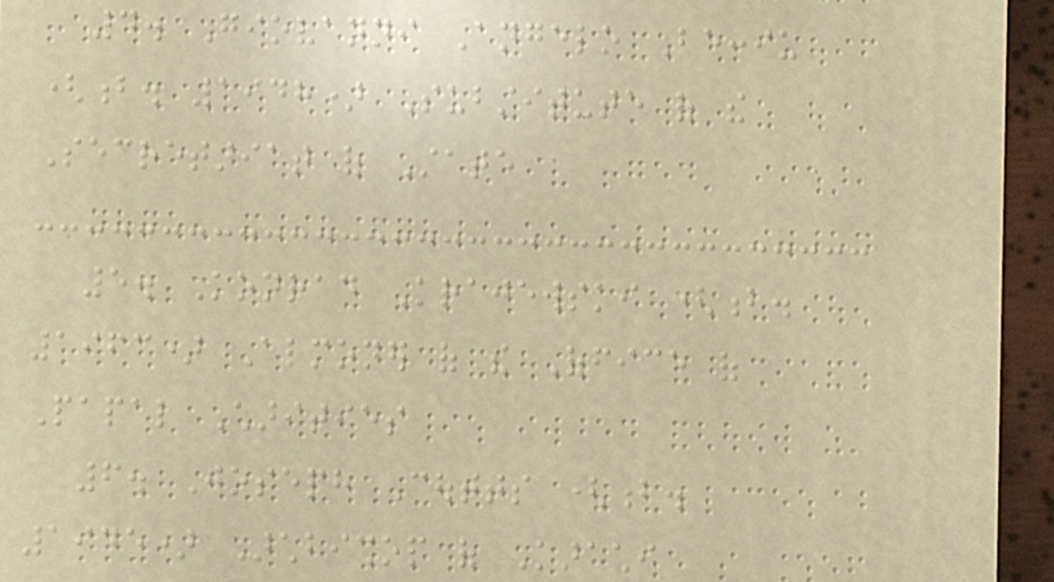4. Giovanni Angelo Becciu
(b. 1948) Substitute of the
Secretariat of State
5. Konrad Krajewski (b.
1963) Almoner of the Office of
Papal Charities
6. Joseph Coutts (b.
1945) Archbishop of Karachi
